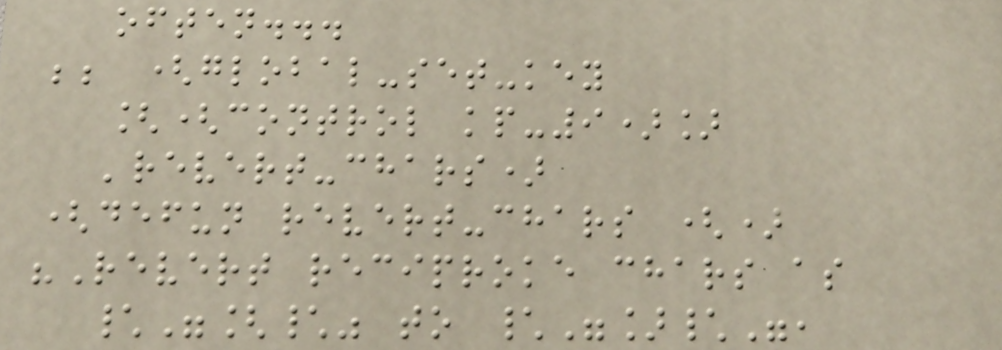often...
;; (global-set-key
[(control kp-9)]
'revert-chars)
(defun revert-chars ()
"Revert reciproke chars as
\"[\" to \"]\",
